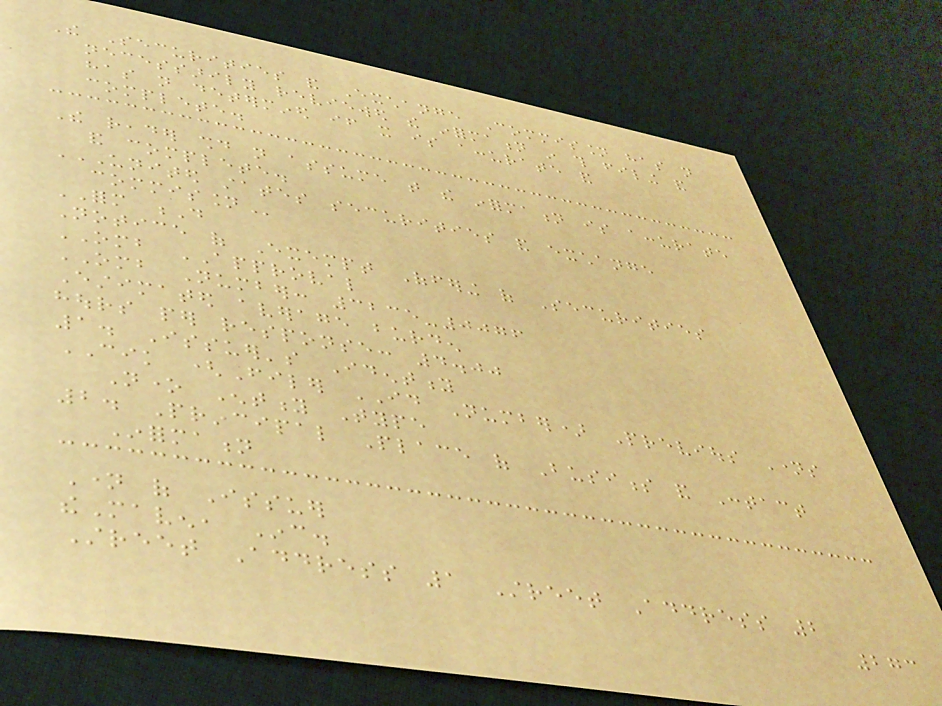The Securities and Exchange Commission has not
necessarily reviewed the information in this filing and
has not determined if it is accurate and
complete.
The reader should not assume that the information is accurate
and complete.
UNITED STATES SECURITIES AND EXCHANGE
COMMISSION
FORM D
Notice of Exempt Offering of Securities
OMB APPROVAL
OMB Number: 3235-0076
Estimated average burden
hours per response: 4.00
1. Issuer's Identity
CIK (Filer ID Number) Previous Names
None Entity Type
2. Principal Place of Business and Contact
Information
Name of Issuer
theMaven, Inc.
Street Address 1 Street Address 2
273
